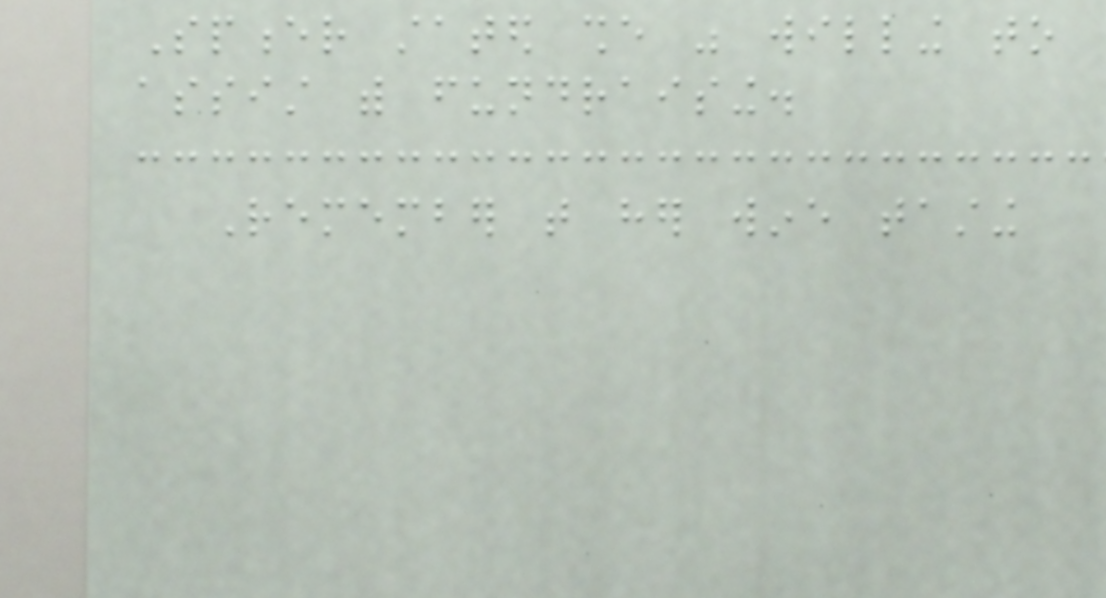Spencer stated she was willing to
assist with fundraising.
Remember that her wine tasting
